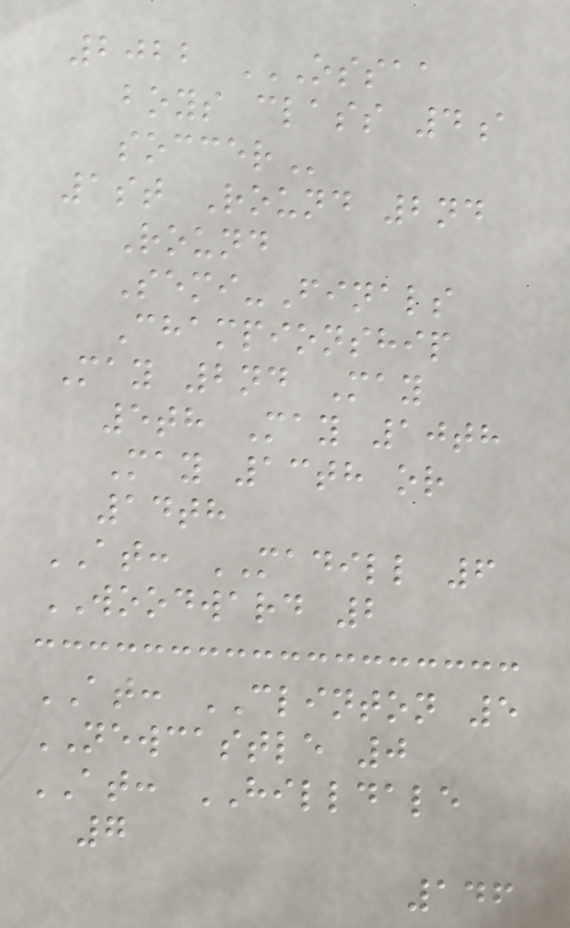2022 OSSAA
BOYS CLASS 4A
SOCCER
1st Round 2nd
Round
Semi-Finals
Championship
May 2nd May
5th May 10th
May 13th or
14th
AT: MADILL 6
WOODWARD 2
AT: CLINTON 5
NEWCASTLE 0
AT: HILLDALE
7
146
